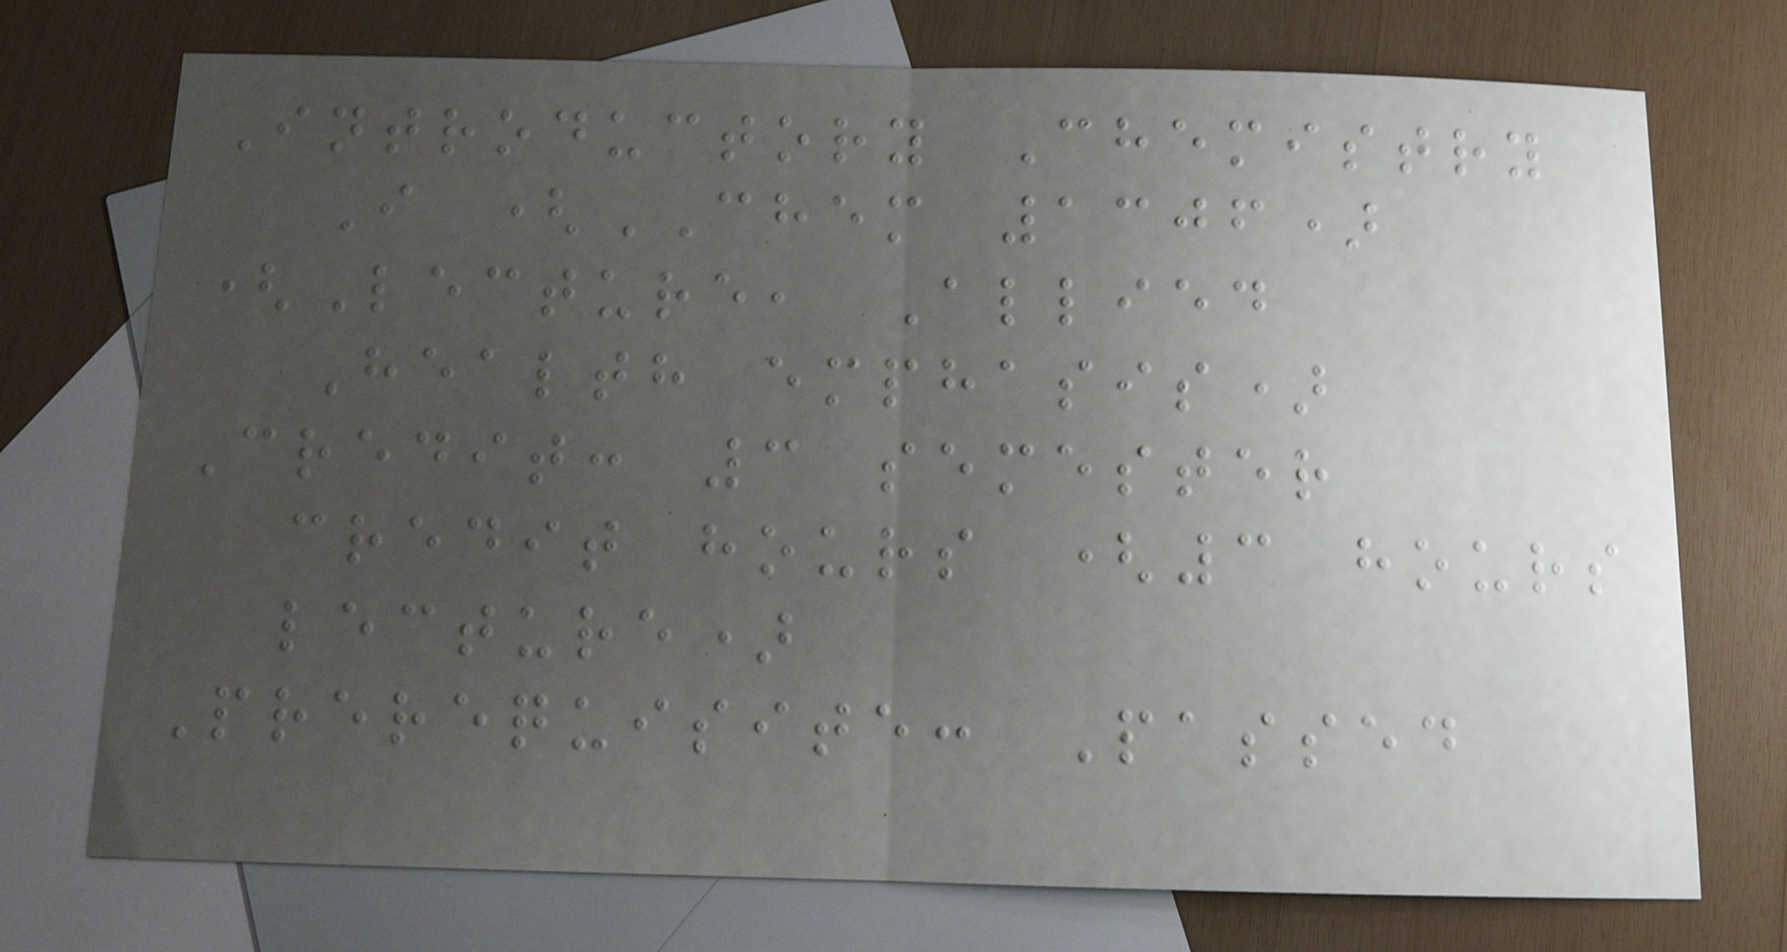Introductory Chemistry
I (CHEM 1306)
(Lecture, Allied
Health emphasis)
Credit: 3 semester
credit hours (3 hours
lecture)
Prerequisite: Passed
